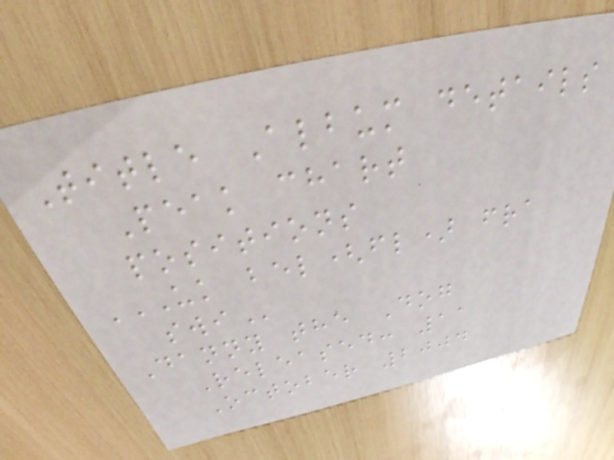Title Album details
Peak chart
positions
UK BEL(FL) FRA
SWI
Danny the Dog
Released: 11
October 2004
